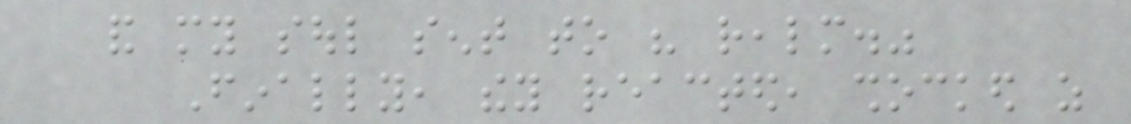and my soul sent to his realm."
Finally, they reacted, shocked as
